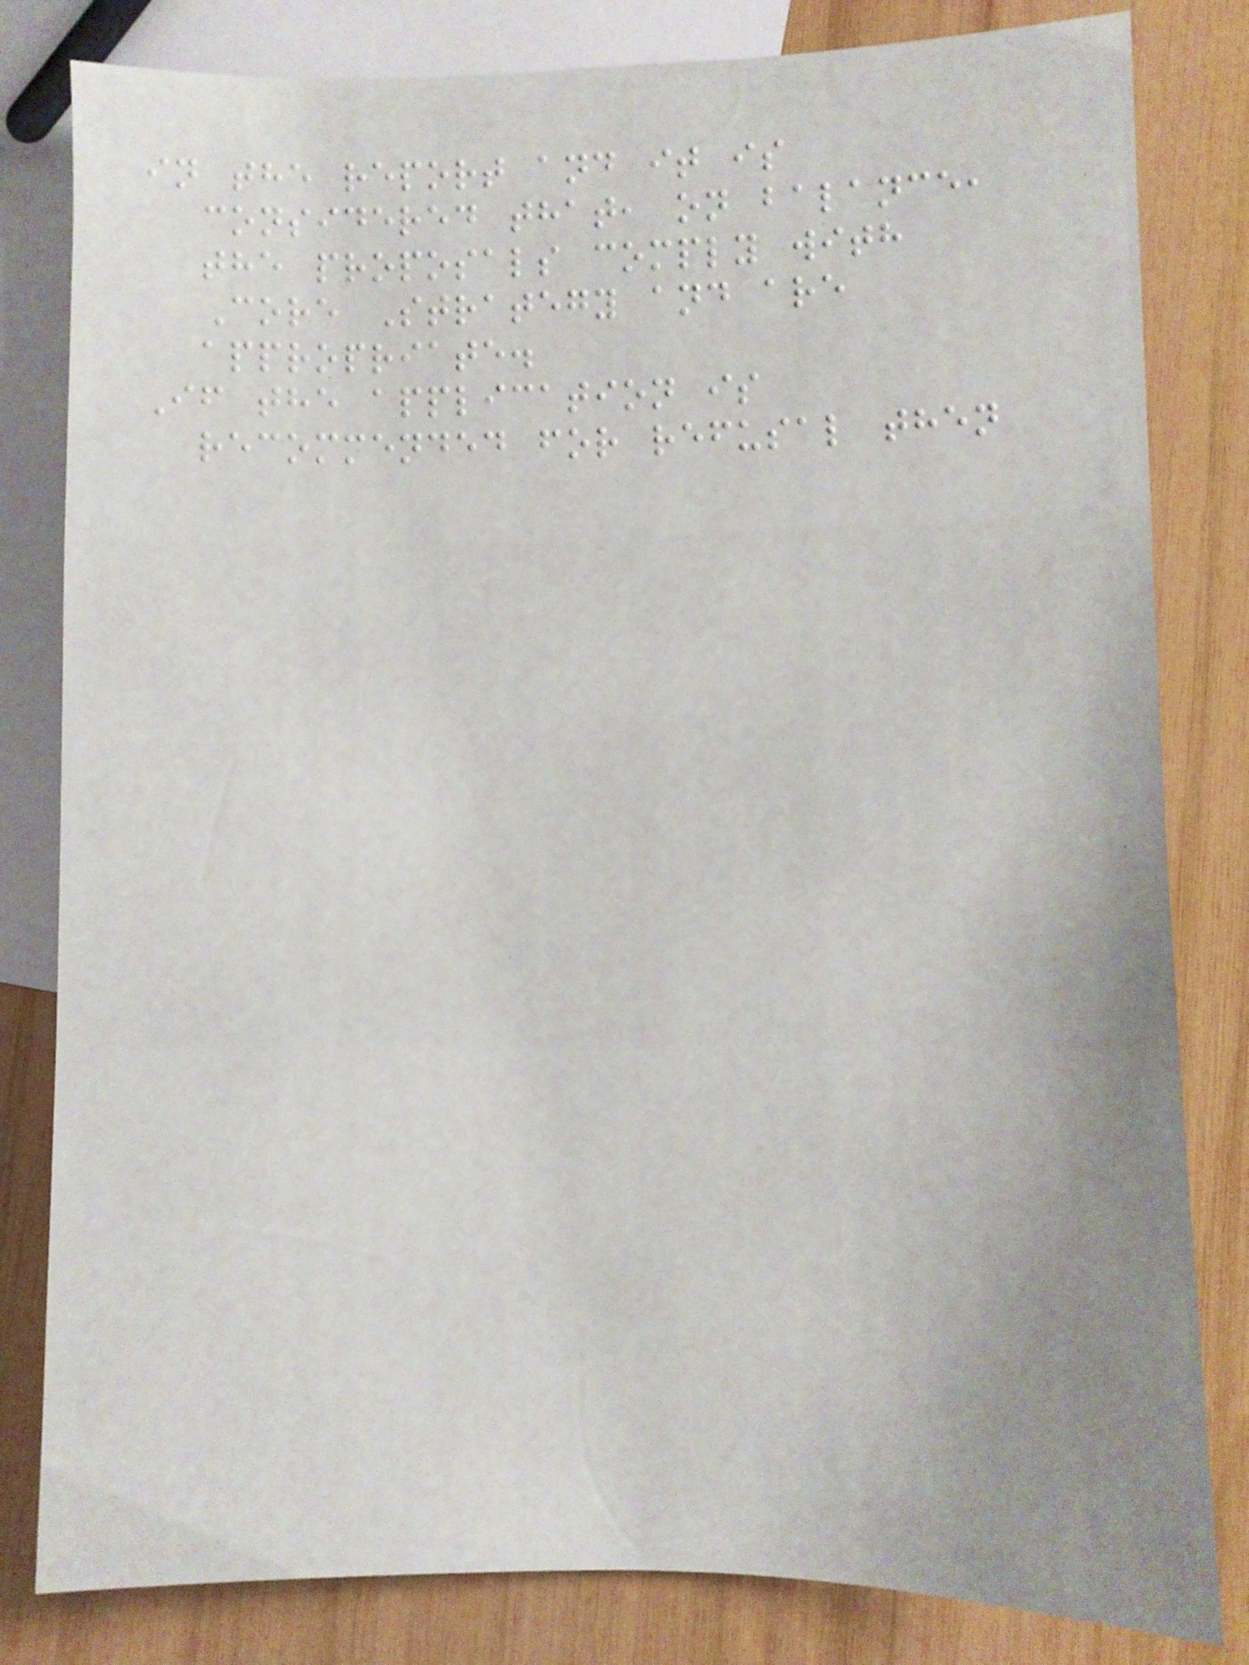in the report and it is
considered that, on balance,
the proposals comply with
Core Strategy and are
appropriate.
If the application is
recommended for refusal then
